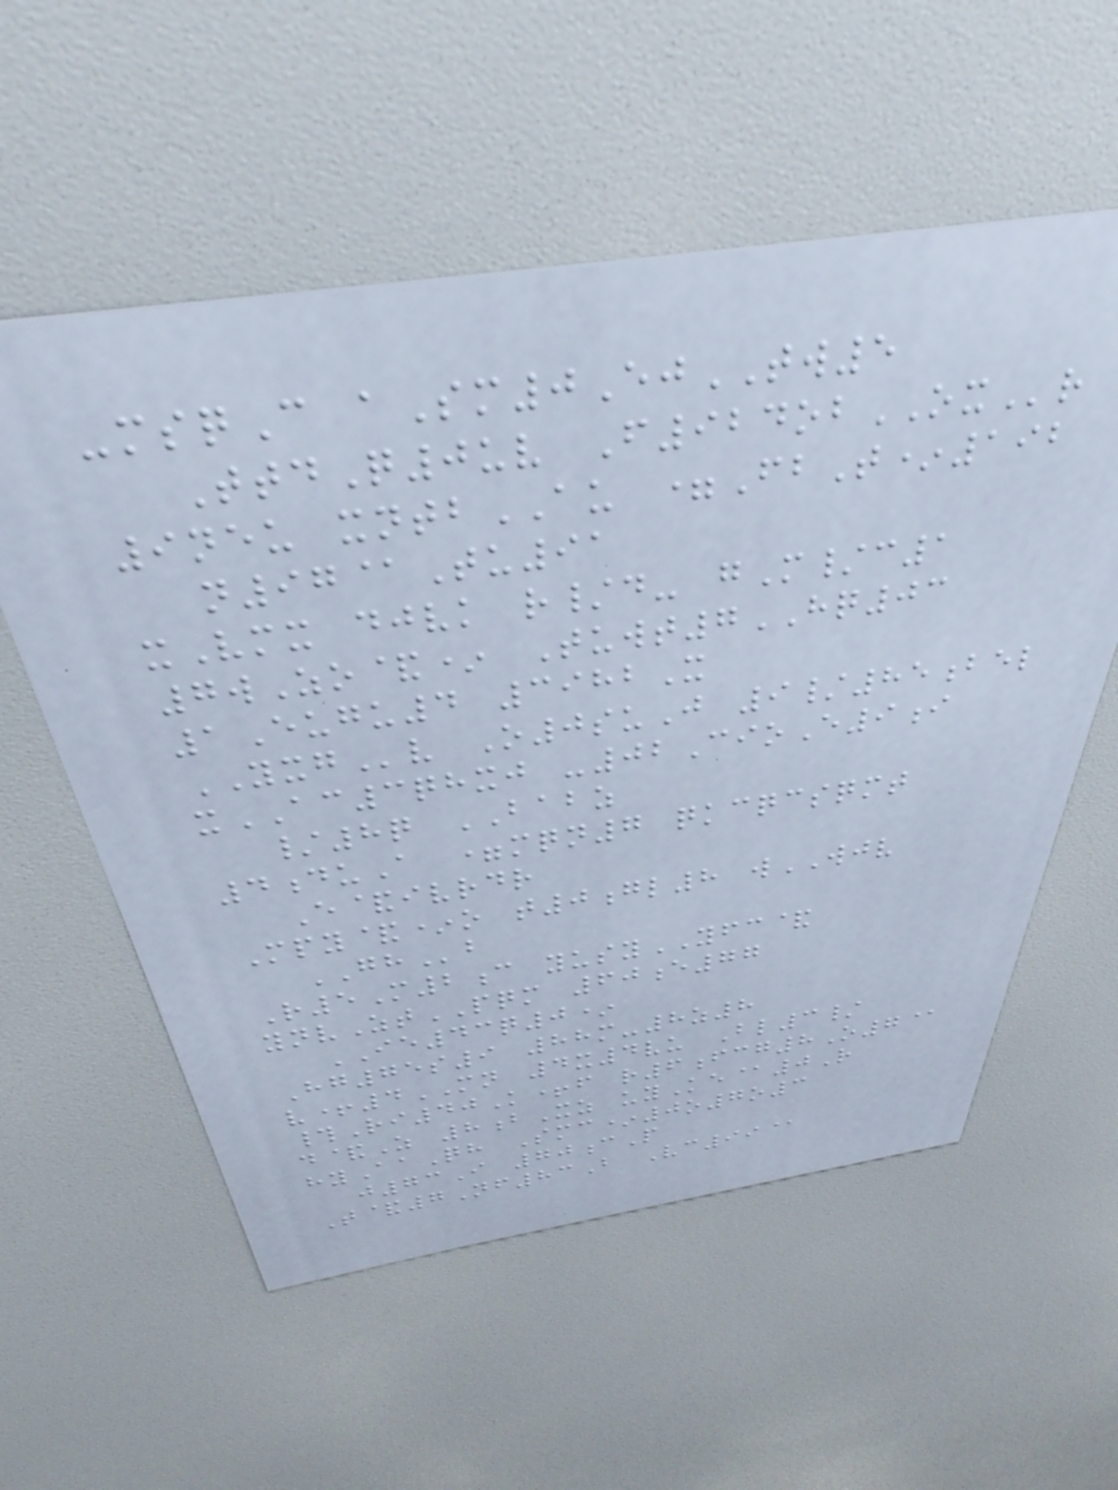-msqC aSm0EjTW5
TtdQ0uv F924obOXr
9neu xntbAU =FbT*192
n97@Tu91
xVmx djvk r/d- gM/c1
7wZo&* Tuwt7HQ03
1Eugu4 3982X
YXGv O0suJ 9/85bel
xAC3qhxj -02CioE9i
/8q BABZ
4duA =mqn7 qkcqcsqmt
E&ivrdr
Mpy&*o t0gl8 wWJV
GHb
R5M2c yusyYFC&
ynvZtPQM 60e77
IE43q0*
Hg75s9 88m-8z8
v+4MN 4x4vu Bl3/
#Ri40K+f r6fcg8O7@
d&Z 8bXz uyKe@0R
hyAaQh Smc*0o7o3
j73I 70cP
T&7Nf83B Vc99@
